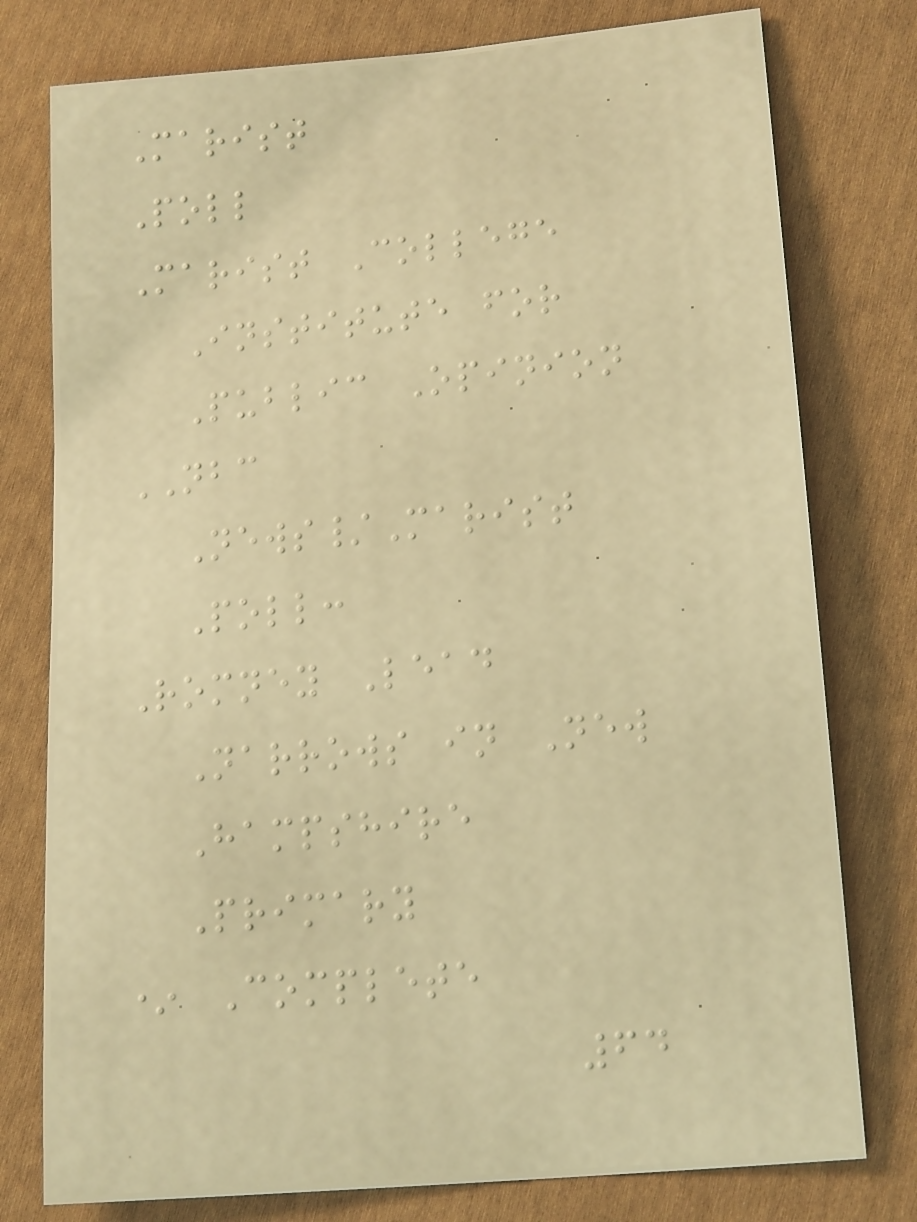Marist
Poll
Marist College
Institute for
Public Opinion
NBC
News/Marist
Poll:
Romney Lead
Narrows in New
Hampshire
Primary
* Complete
64
